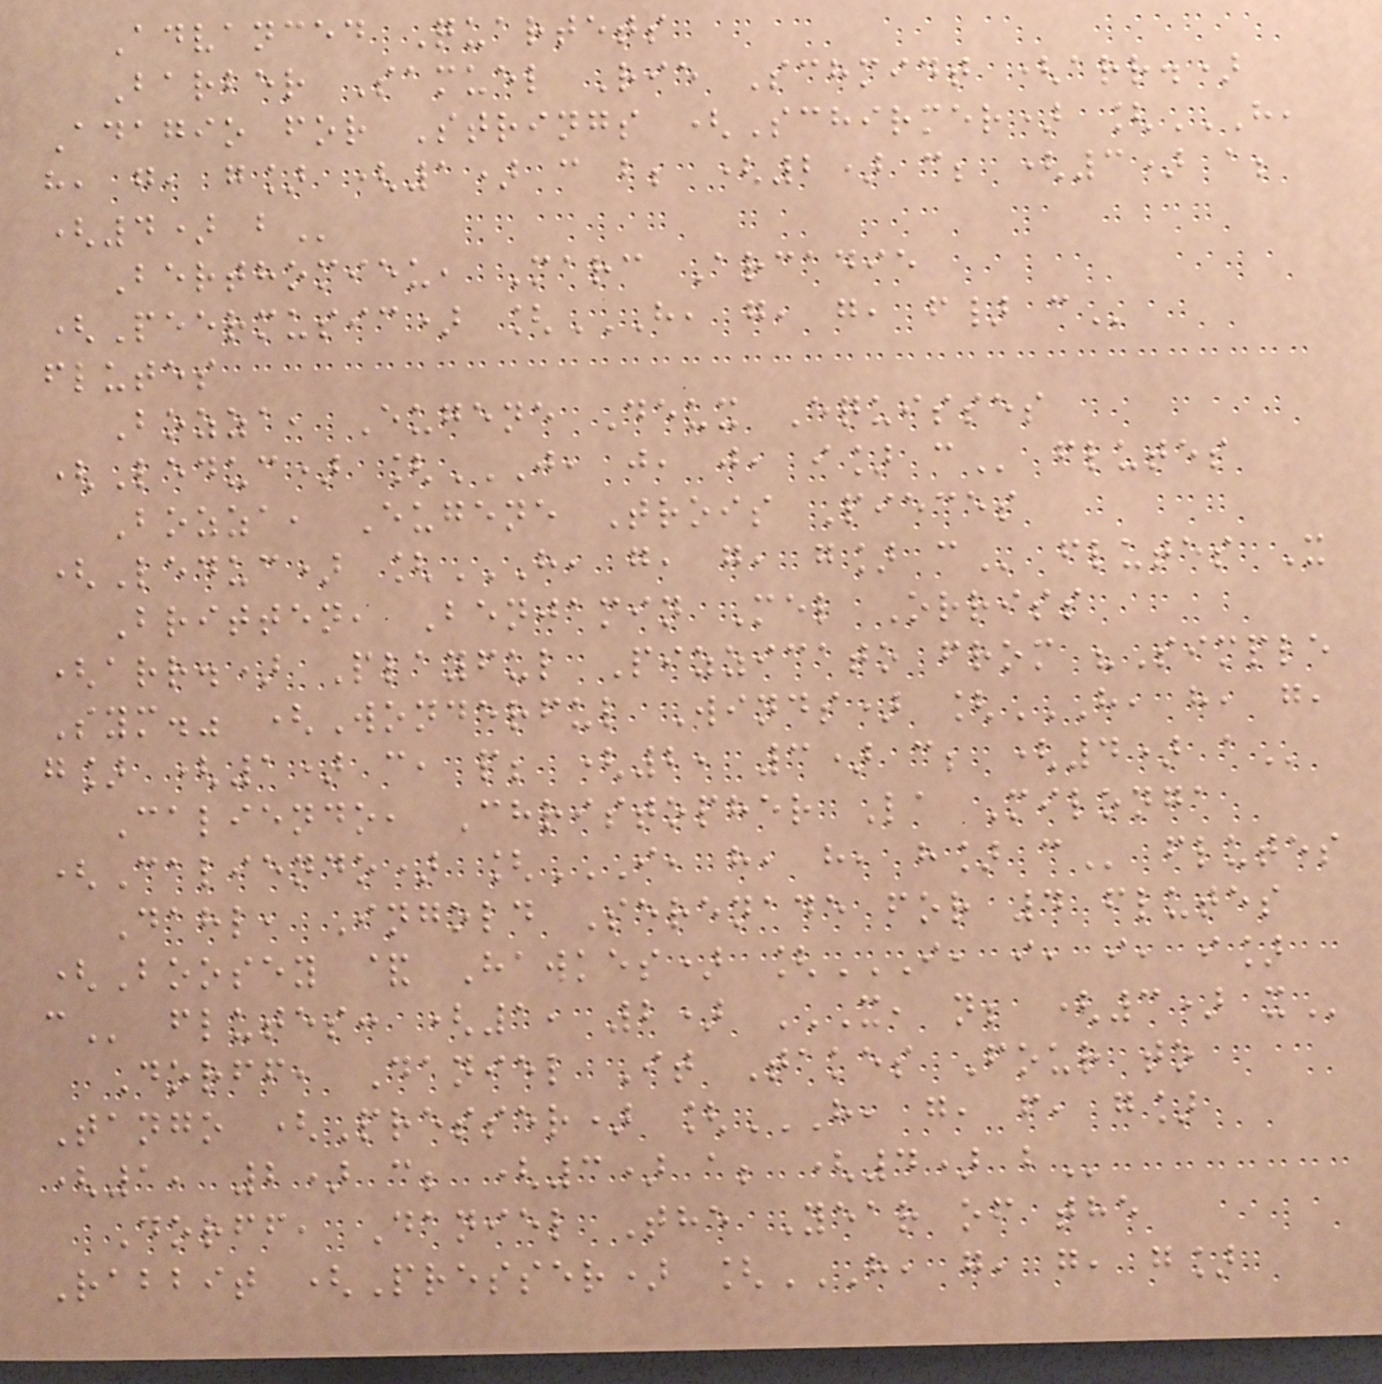Advanced Quartets
Barber Samuel Rie Schmidt (arr.)
Adagio for Strings (Schirmer) [H,
H, G, G] (1) C B; (2) C; (3) A;
(4) B
Berthomieu, Marc Arcadie
(Peermusic) [H, G, G, F} C
flutes
Bozza, Eugene Deux Equisses
(Leduc) [J, J, J, I] C flutes
Bozza, Eugene Trois Pieces
(Leduc) [H, G, G, G] C flutes X
Britten, Benjamin Mel Orriss
(arr.) Playful Pizzicato from "Simple
Sym." (Wonderful Winds) [H, H, G,
G] (1) C, P; (2, 3) C; (4) A
Caliendo, Christopher La Milonga
(Caliendo) [I, H, H, H] C flutes
Dahl, Ingold Serenade for 4 flutes
(Boosey & Hawkes) [I, I, I, I]
C flutes: (1, 2) X, N; (3) X
Dorff, Daniel It Takes Four to
Tango (Presser) [H, G, F, G]
(1, 2) C; (3) A; (4) B
Dorff, Daniel The Year of the
Rabbit (Presser) [H, G, G, G]
